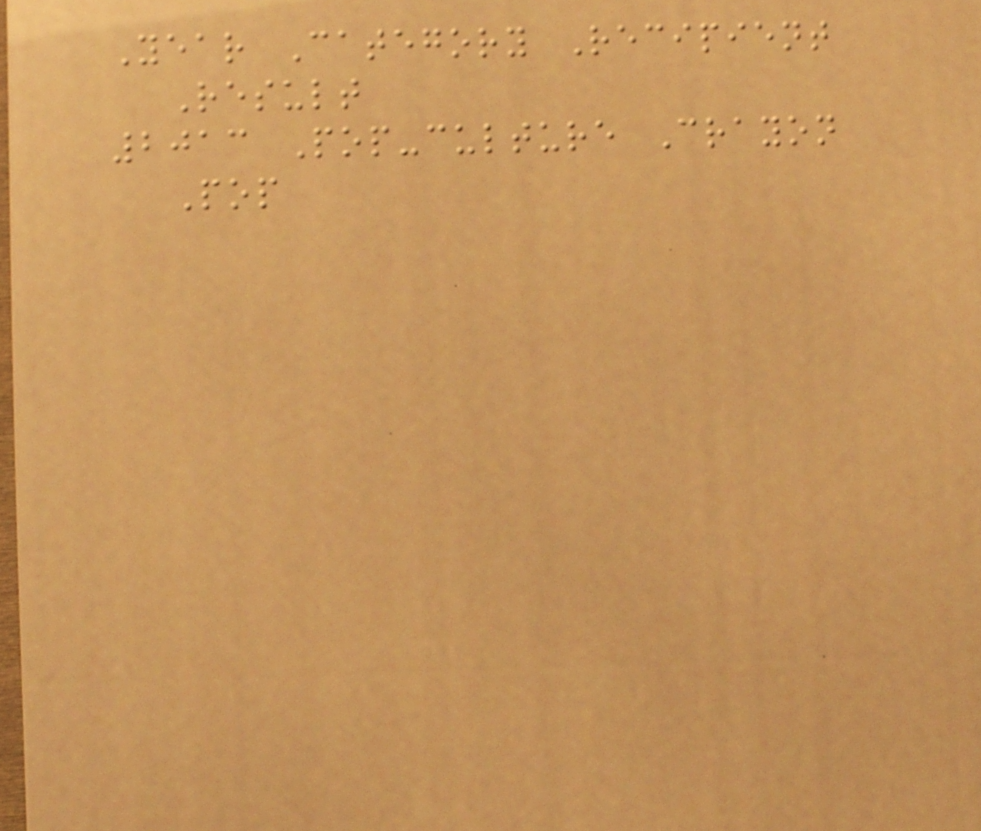Year Category Recipient
Result
2013 Pop-culture Crayon
Pop
